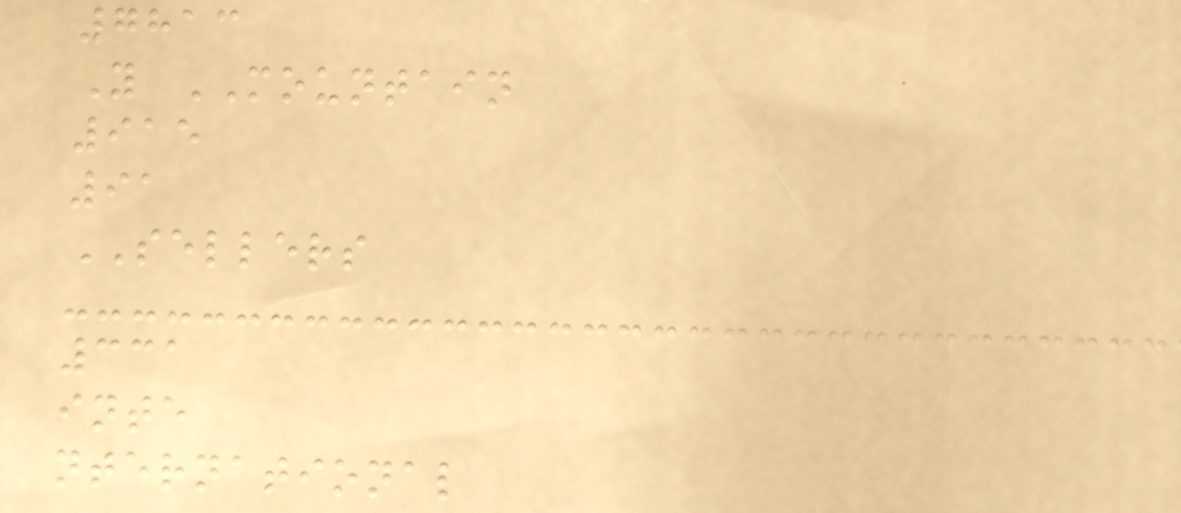7813
Y MOUNTAIN
915
91
SELLERS
331
inte
nternational
